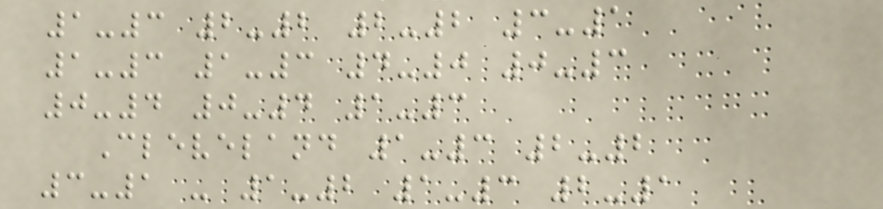1-3 2-2 2-2 3-1
1-3 1-3 4-0 0-3
0-4 0-4 1-3
Cleveland 1-3 2-2
3-1 - 1-2 1-3 2-1
